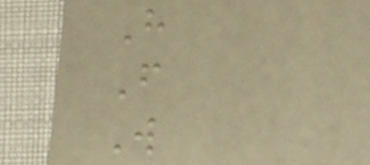H
F
W
